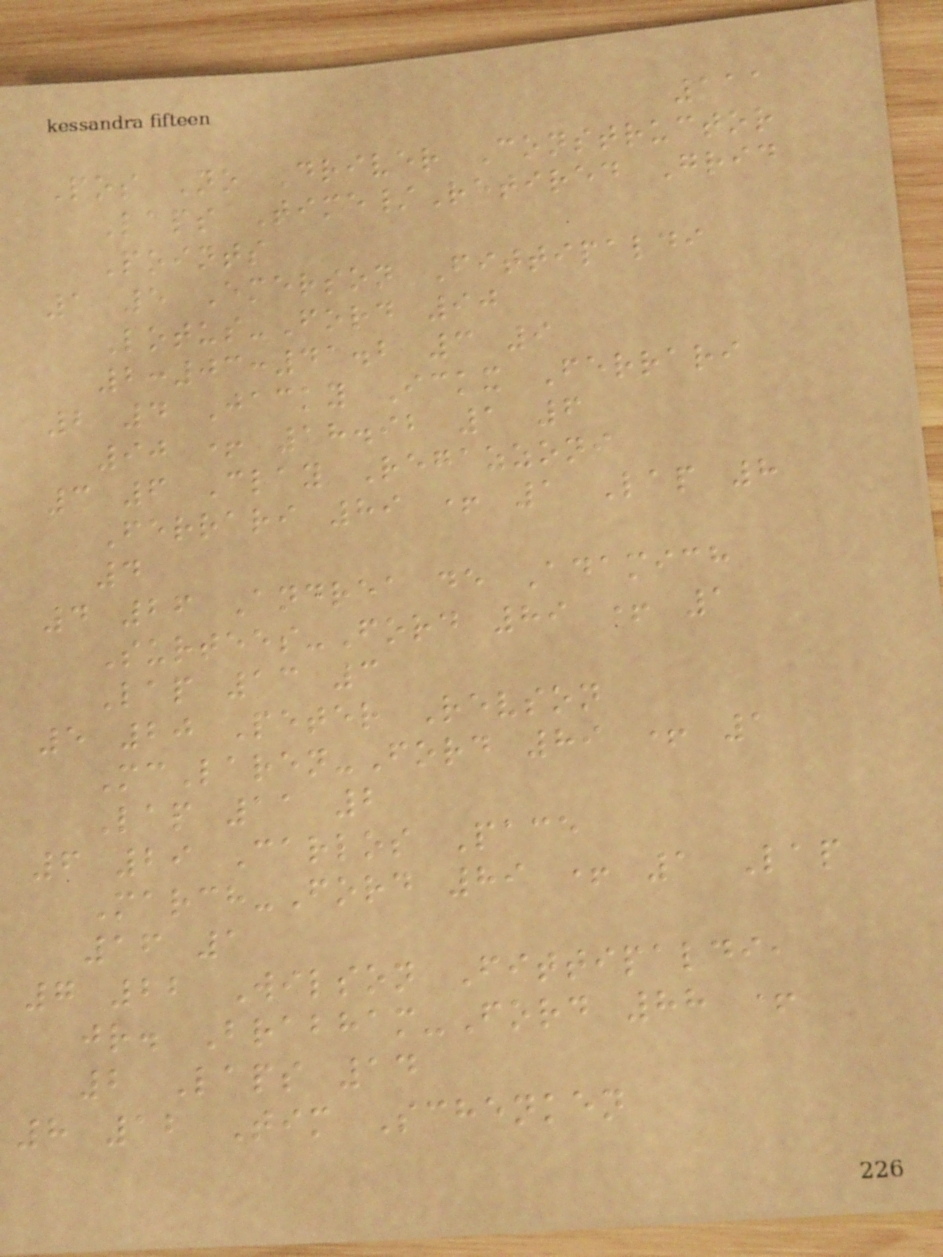111
Pos No Driver Constructor
Laps Time/Retired Grid
Points
1 5 Emerson Fittipaldi
Lotus-Ford 90
2:03:41.2 3 9
2 4 Jacky Ickx Ferrari
90 + 18.92 1 6
3 6 Clay Regazzoni
Ferrari 89 + 1 Lap 8
4
4 26 Andrea de Adamich
Surtees-Ford 89 + 1
Lap 13 3
5 20 Peter Revson
McLaren-Ford 89 + 1
Lap 11 2
6 29 Carlos Pace
March-Ford 89 + 1 Lap
16 1
7 22 Wilson Fittipaldi,
jr. Brabham-Ford 88 +
2 Laps 14
8 12 Tim Schenken
